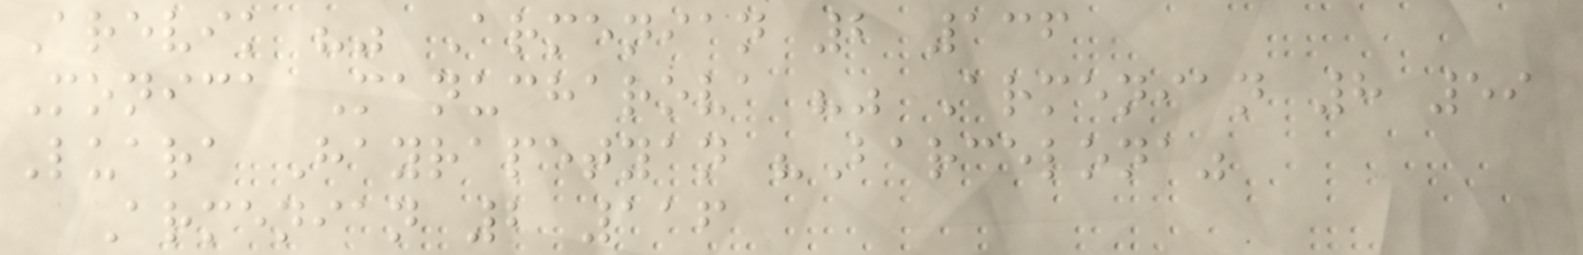Arevik "" Armenian 2 136
Monica Manucharova "" Armenian 8 59
Luara Hayrapetyan "Barcelona"
Armenian 2 116
